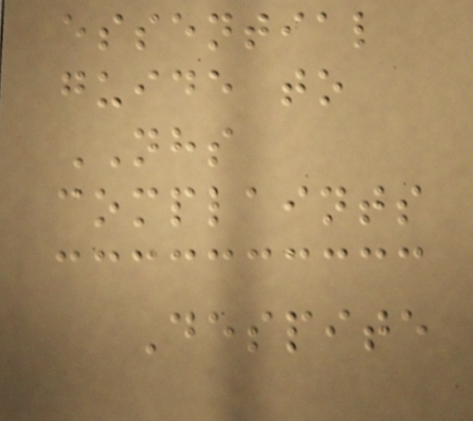essential
guide to
NHS
complaints
Despite
